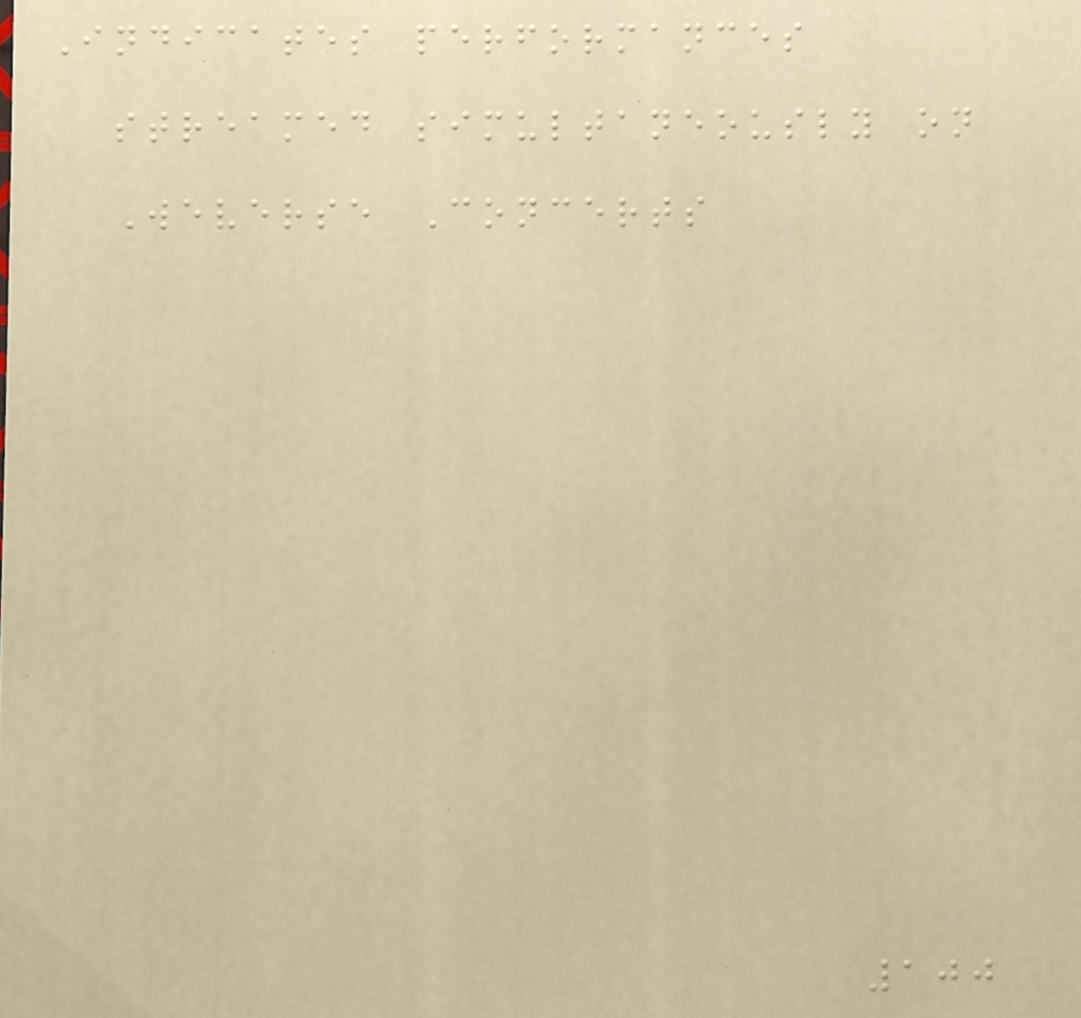Indicates performances
streamed simultaneously on
Weverse Concerts
100
